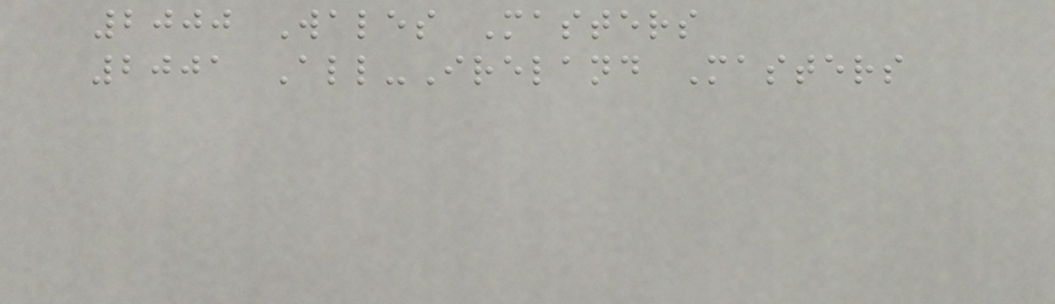2000 Wales Masters
2001 All-Ireland Masters
